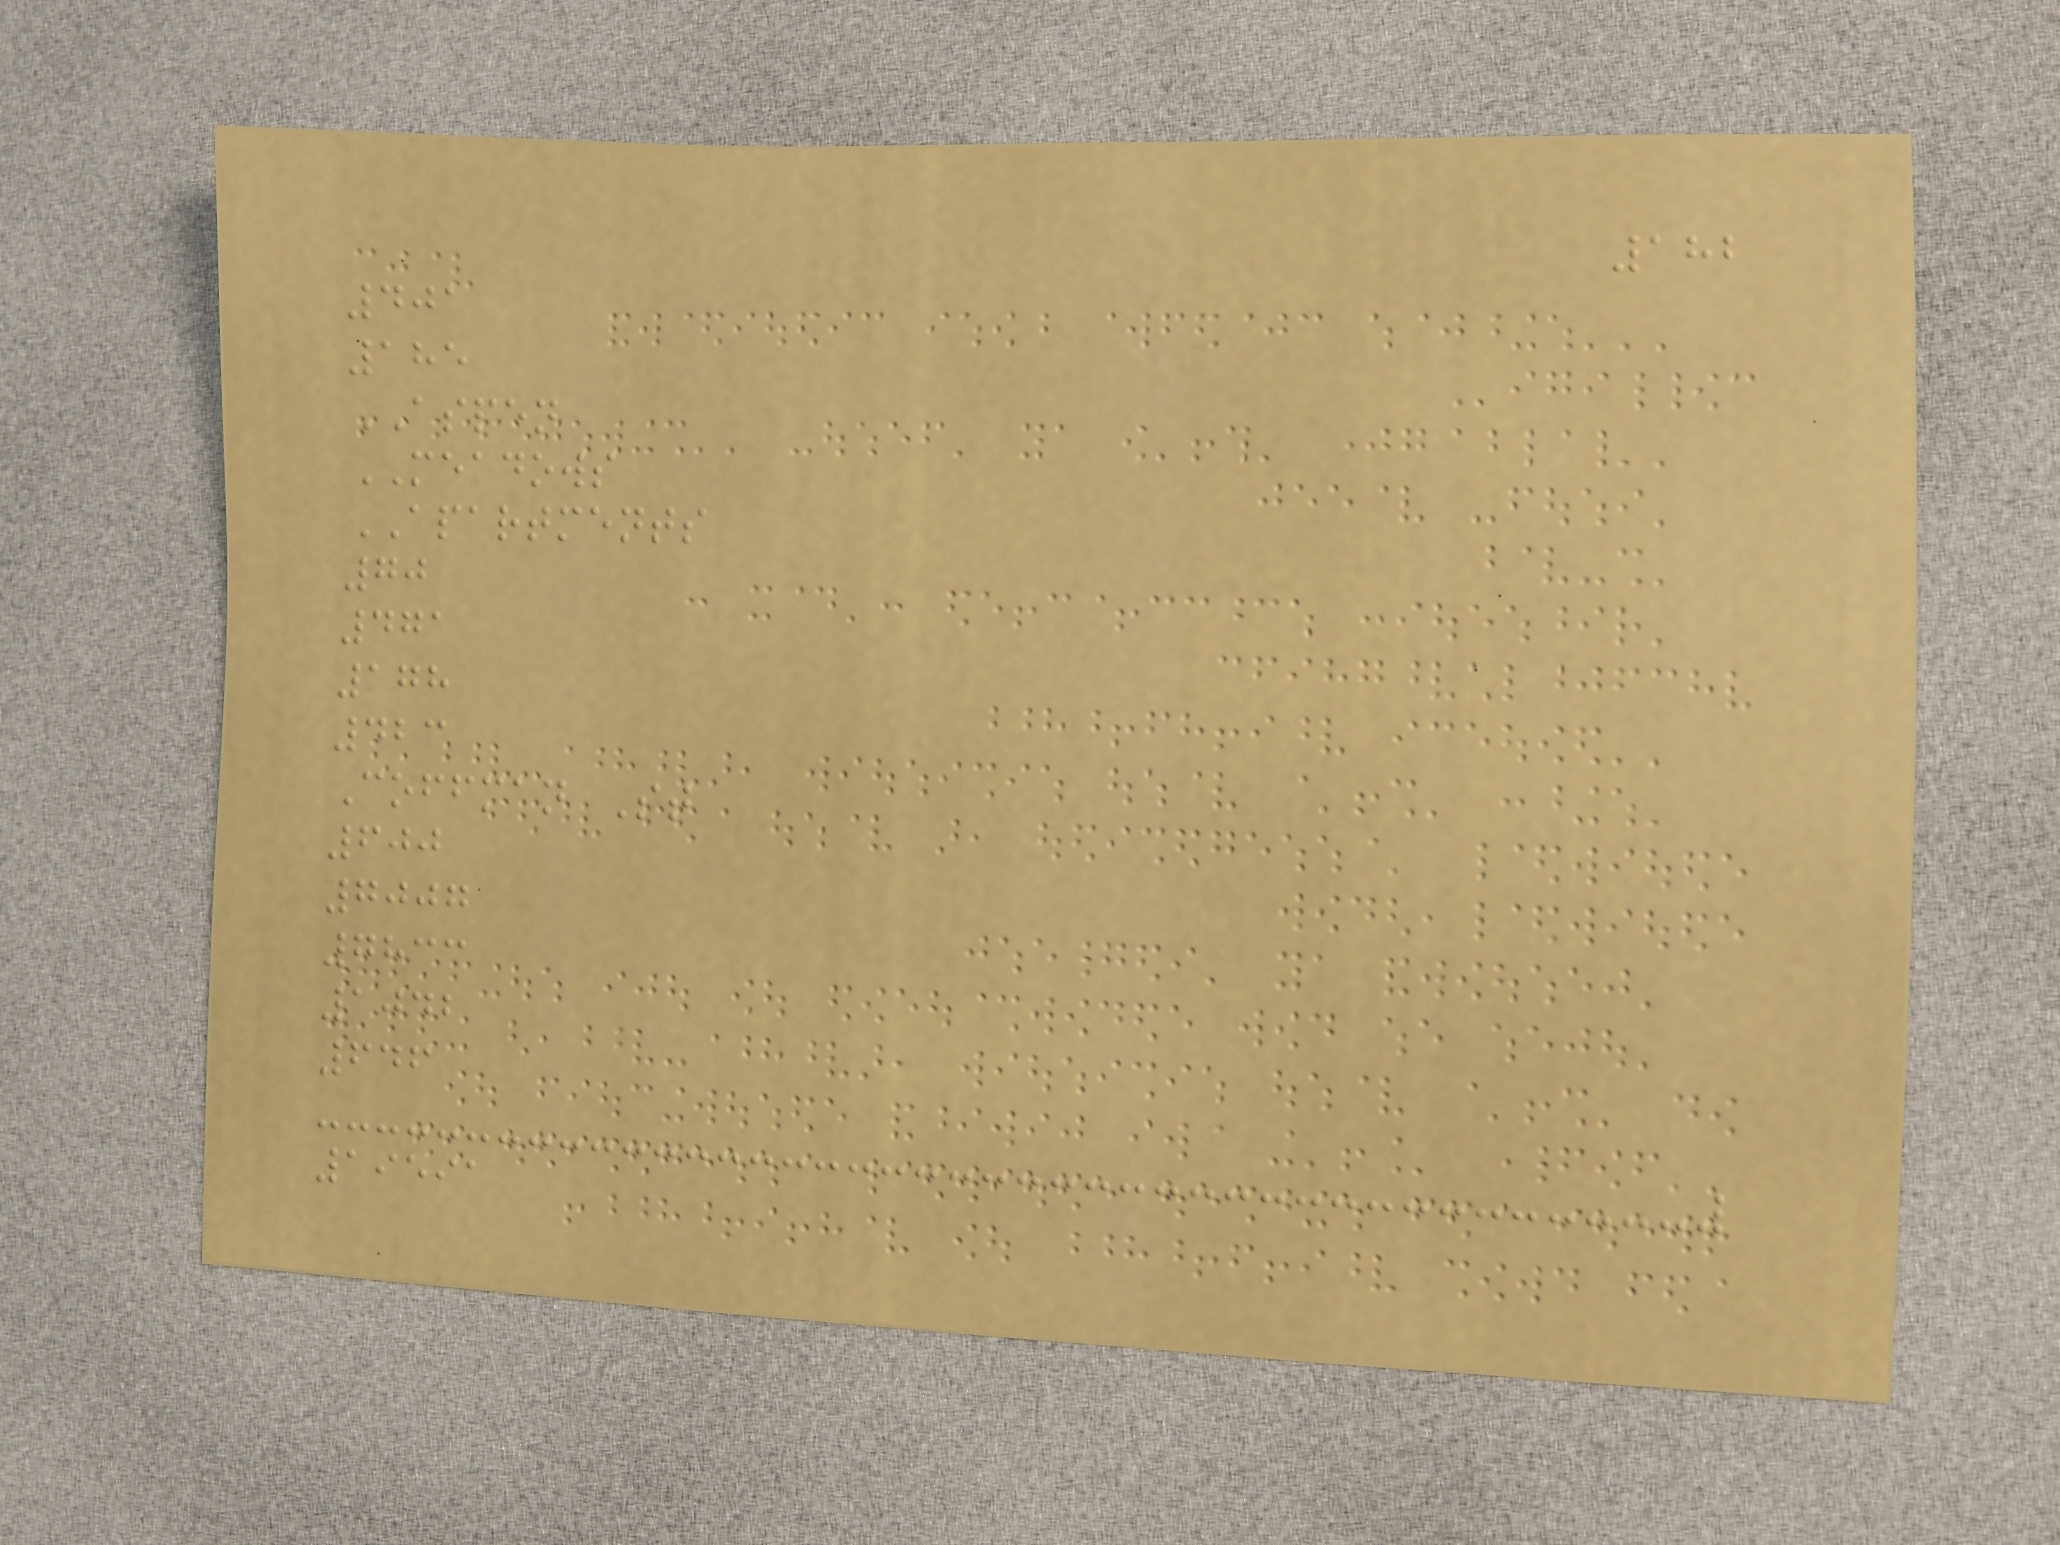182
401
185
ASPEN
MEADOWS
APARTMENTS
70
471
178
423
Coffman St
600
7007
7833
1042
646
19591
